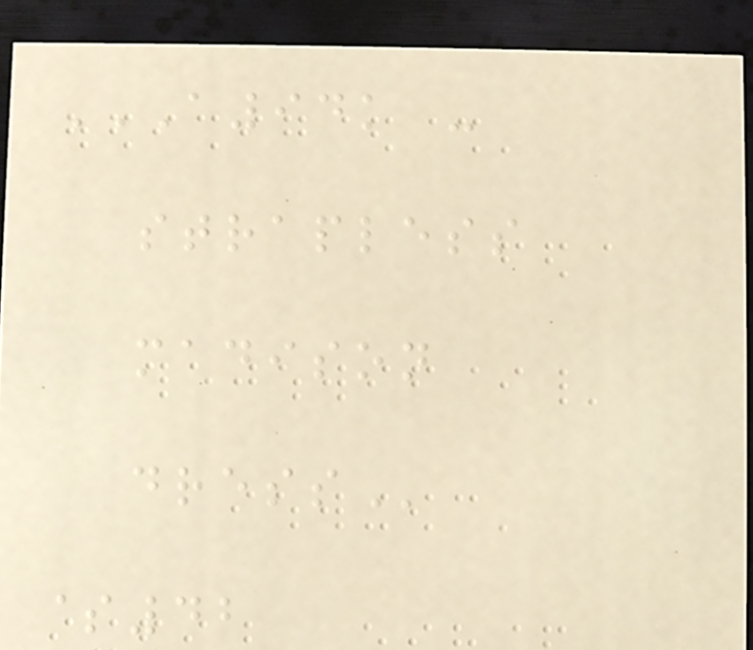A94K -
STRAPLESS
MADISON
DRESS
$42
